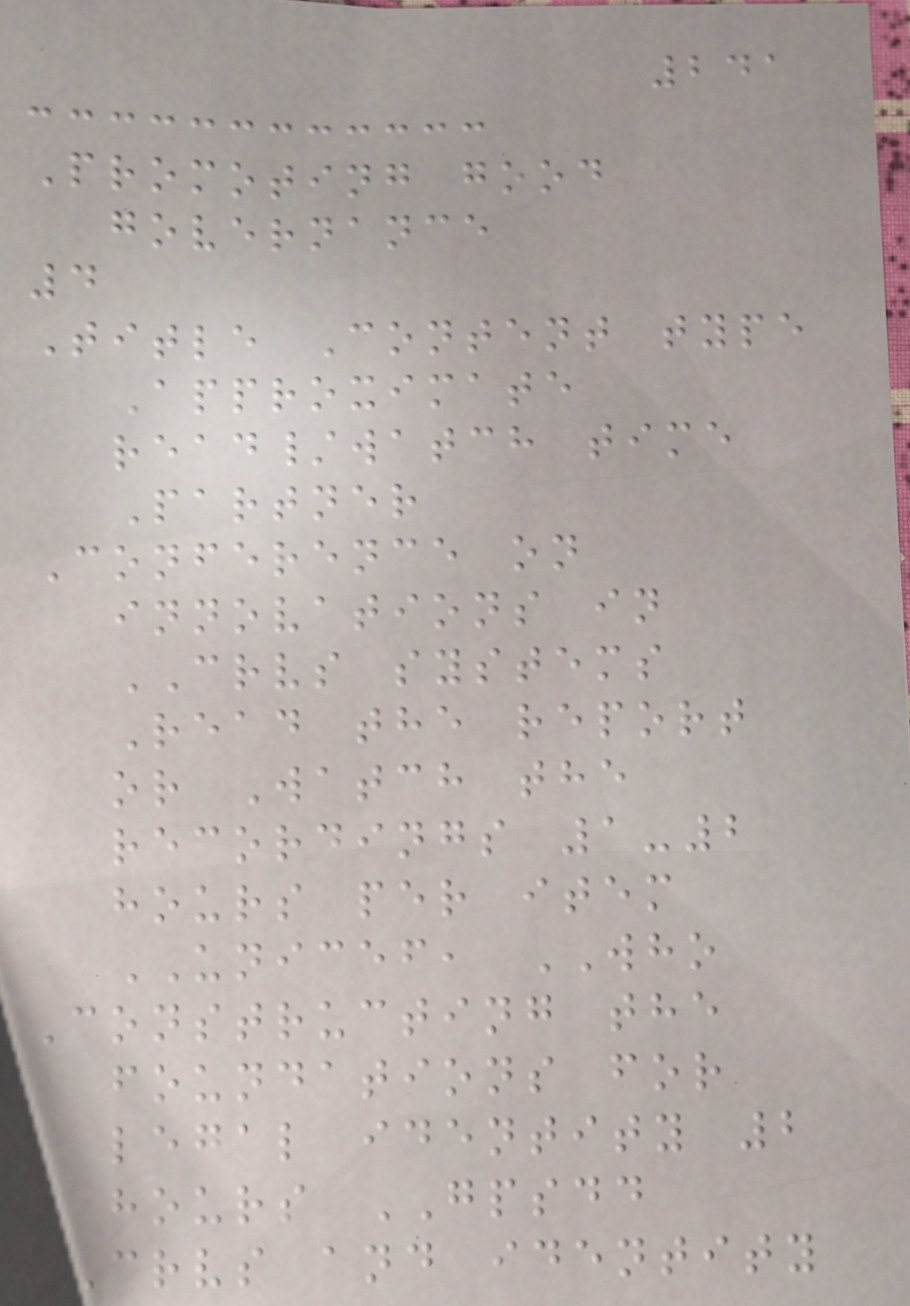241
Promoting good
governance
4
Title Content type
Approximate
read/watch time
Partner
Conference on
innovations in
CRVS systems
Read the report
or Watch the
recordings 1-2
hours per item
UNICEF, WHO
Constructing the
foundations for
legal identity 2
hours GPSDD
CRVS and identity
